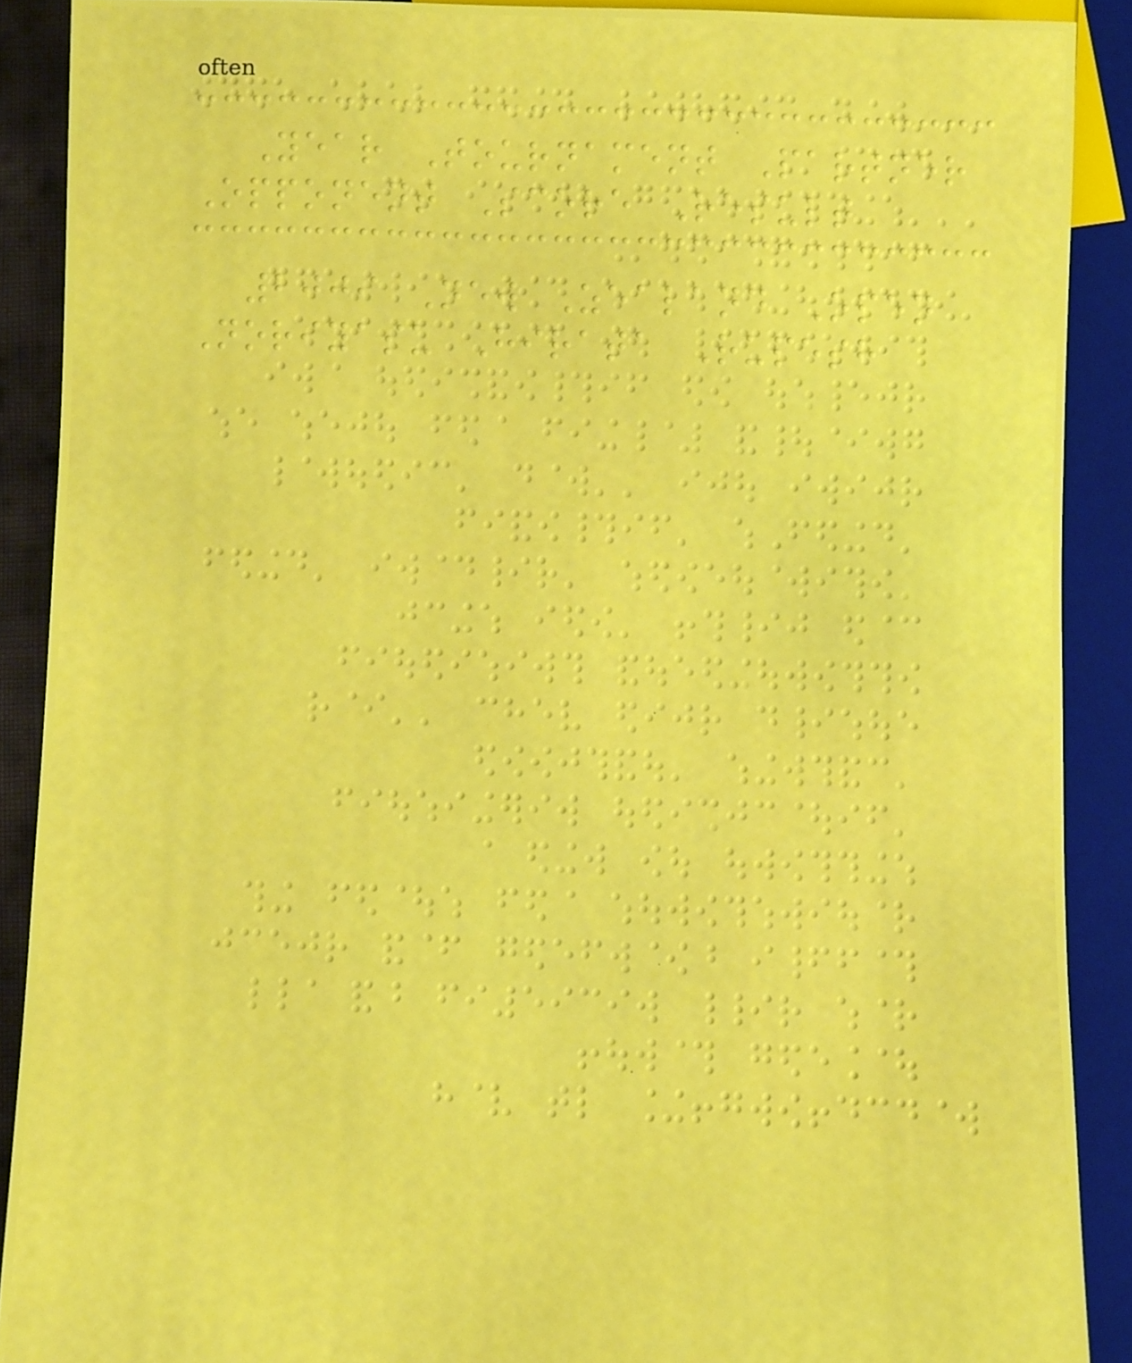Year Tournament Partner
Opponent Score Result
2009 New Zealand Open
Noriyasu Hirata Rupesh
